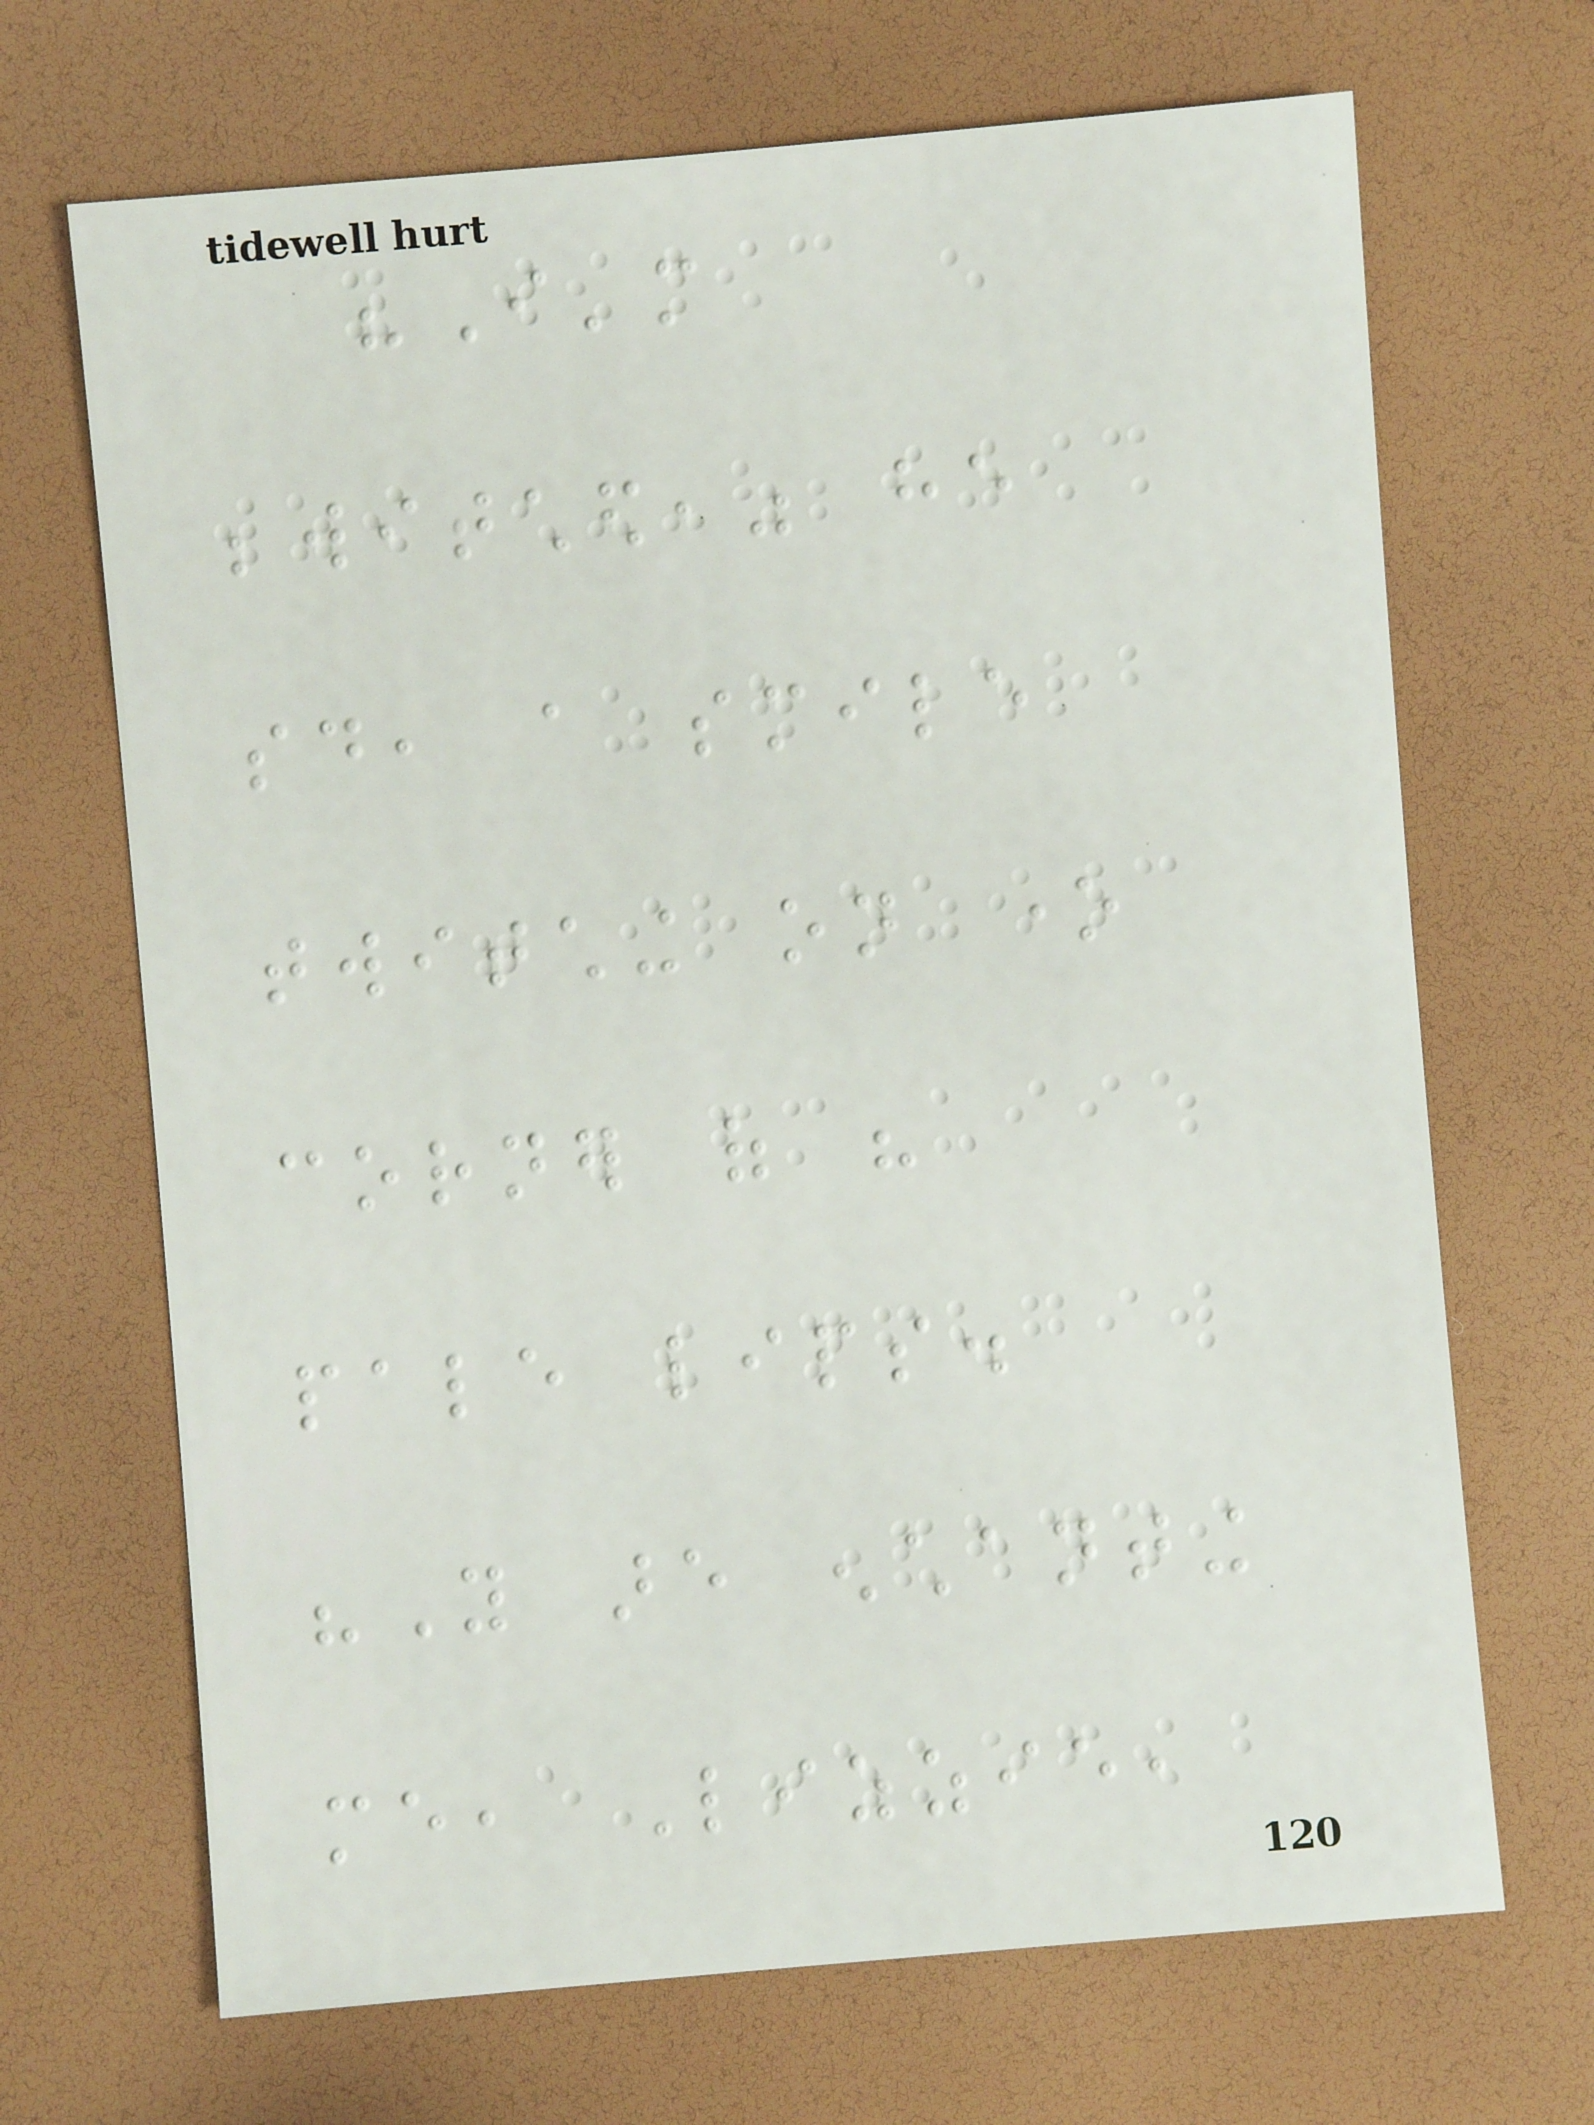"I'm
bewitched," he
said, a smile
twitching on one
corner of his
pale lips.
"You are enchanting
me, Lizzie,
